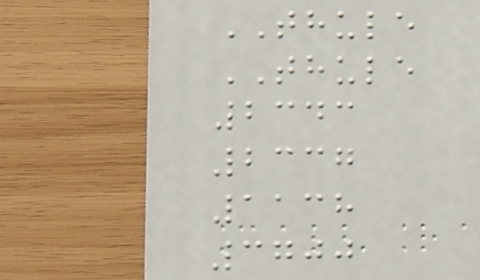THULE
THULE
2343
2337
1138
3700
